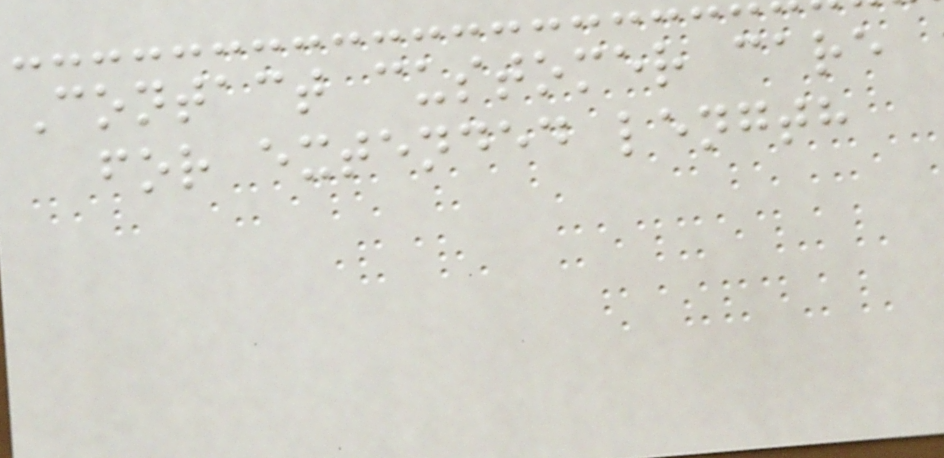Contact customer care
for extended length
